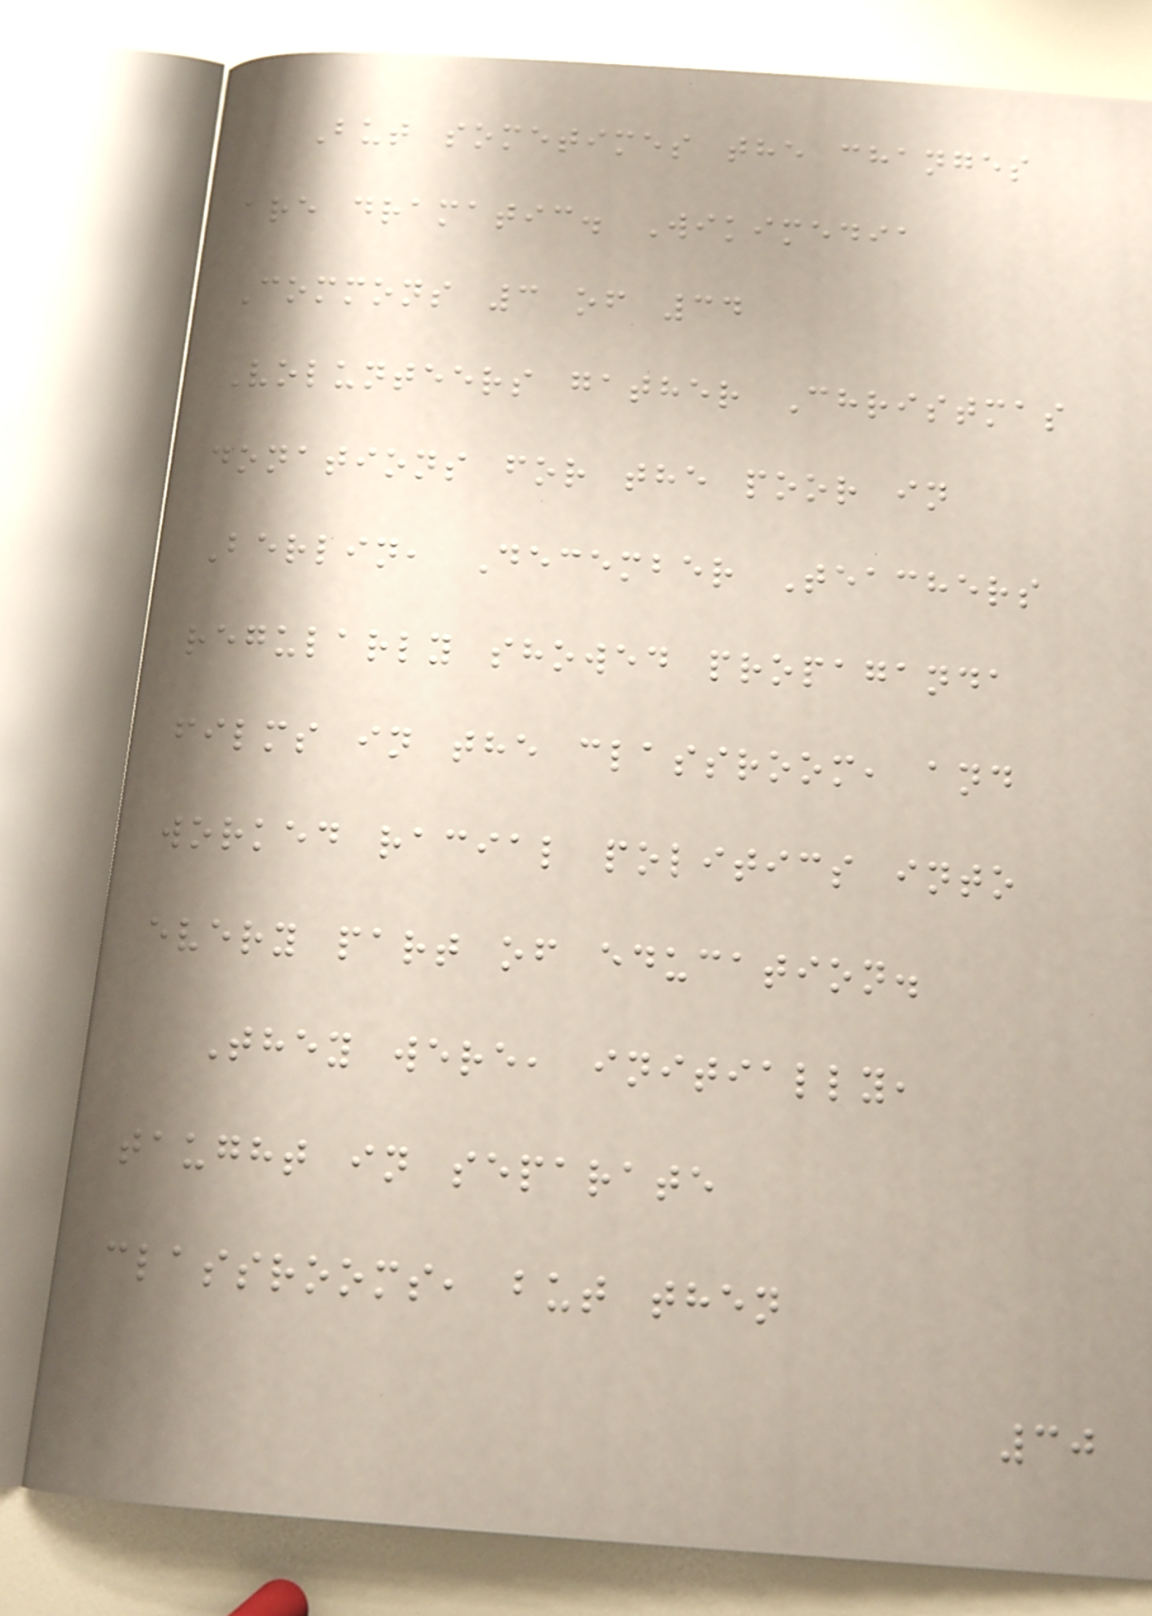But sometimes the changes
are dramatic. Wikimedia
Commons 3 of 34
Volunteers gather Christmas
donations for the poor in
Berlin, December Teachers
regularly showed propaganda
films in the classroom, and
worked racial politics into
every part of education.
They were, initially,
taught in separate
classrooms, but then
30
